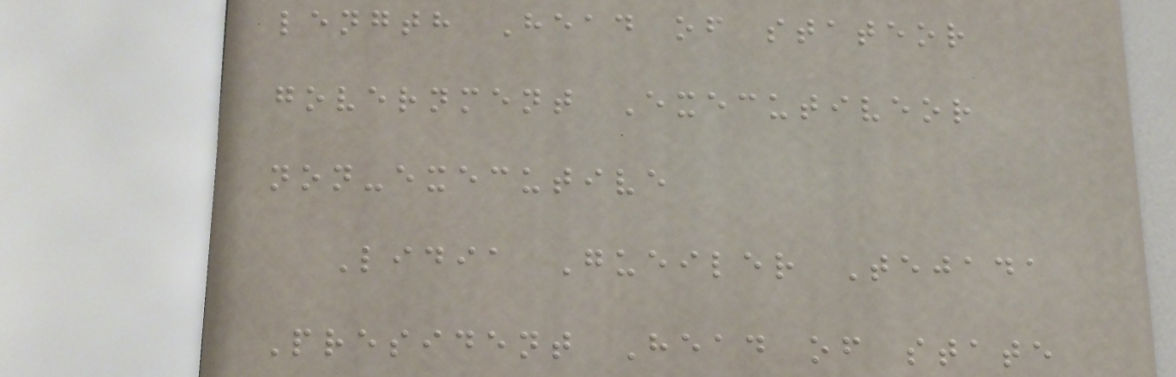length Head of stateor
government Executiveor
non-executive
Lidia Gueiler Tejada
President Head of state
